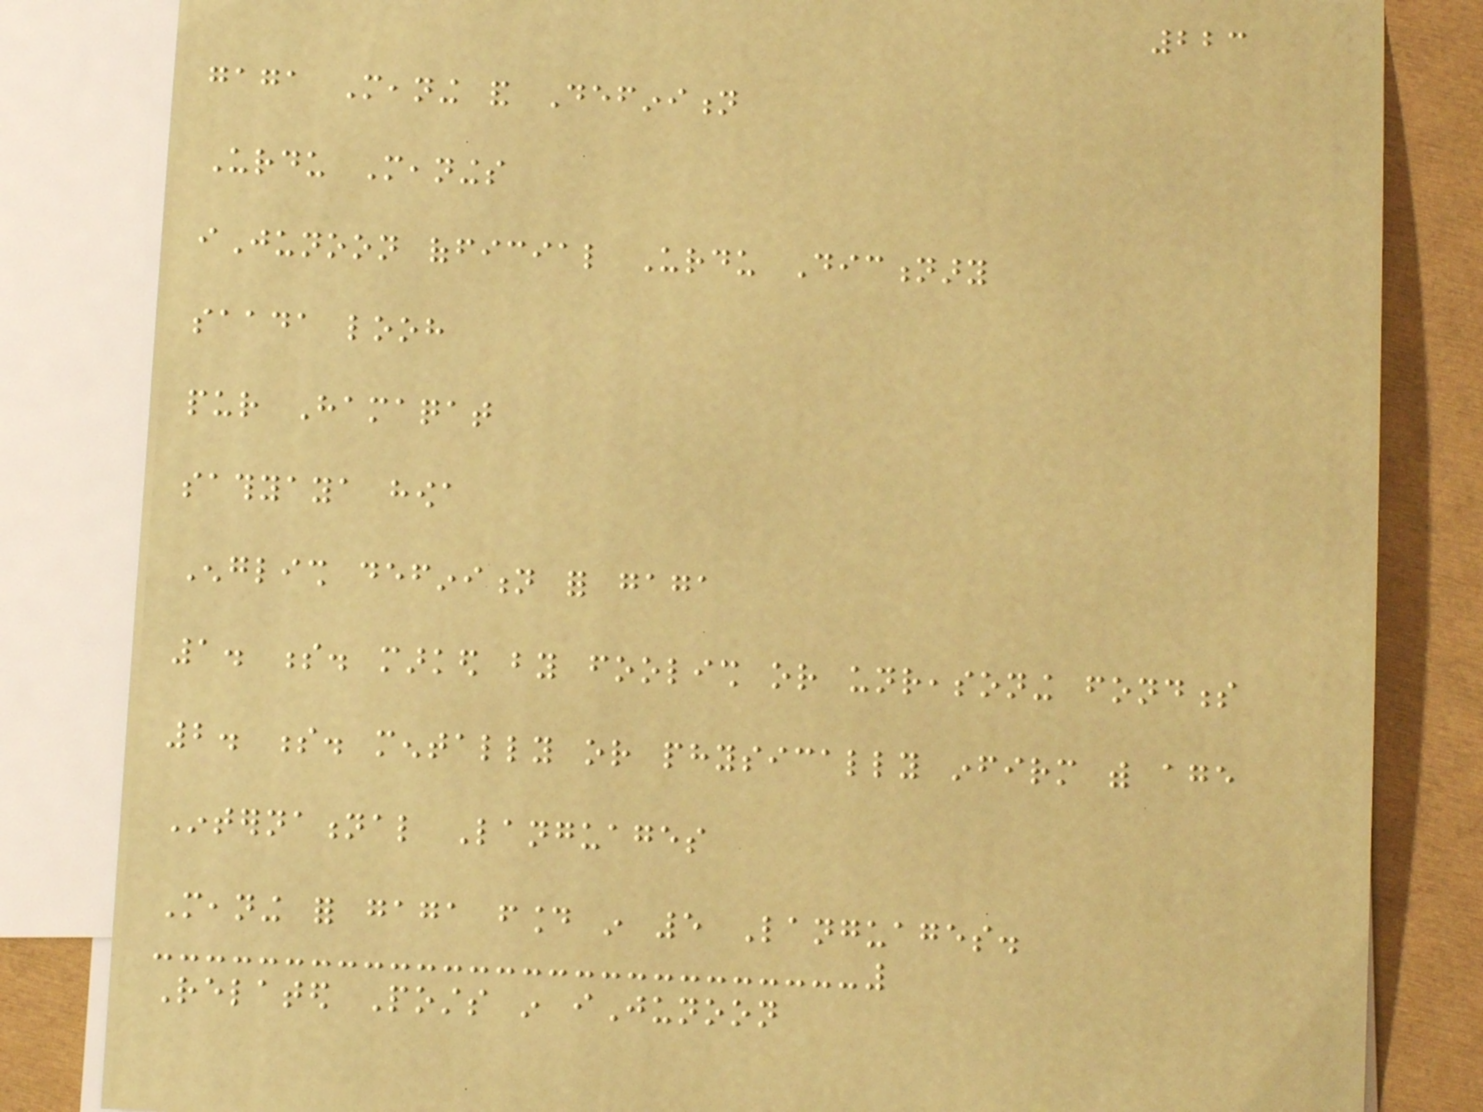223
gaga Meaning and Definition
Urdu Meanings
iJunoon official Urdu Dictionary
saada looh
pur Hamaqat
sathyaya howa
English definition for gaga
1. s. marked by foolish or unreasoning fondness
2. s. mentally or physically infirm with age
International Languages
Meaning for gaga found in 5 Languages.
Related Posts in iJunoon
